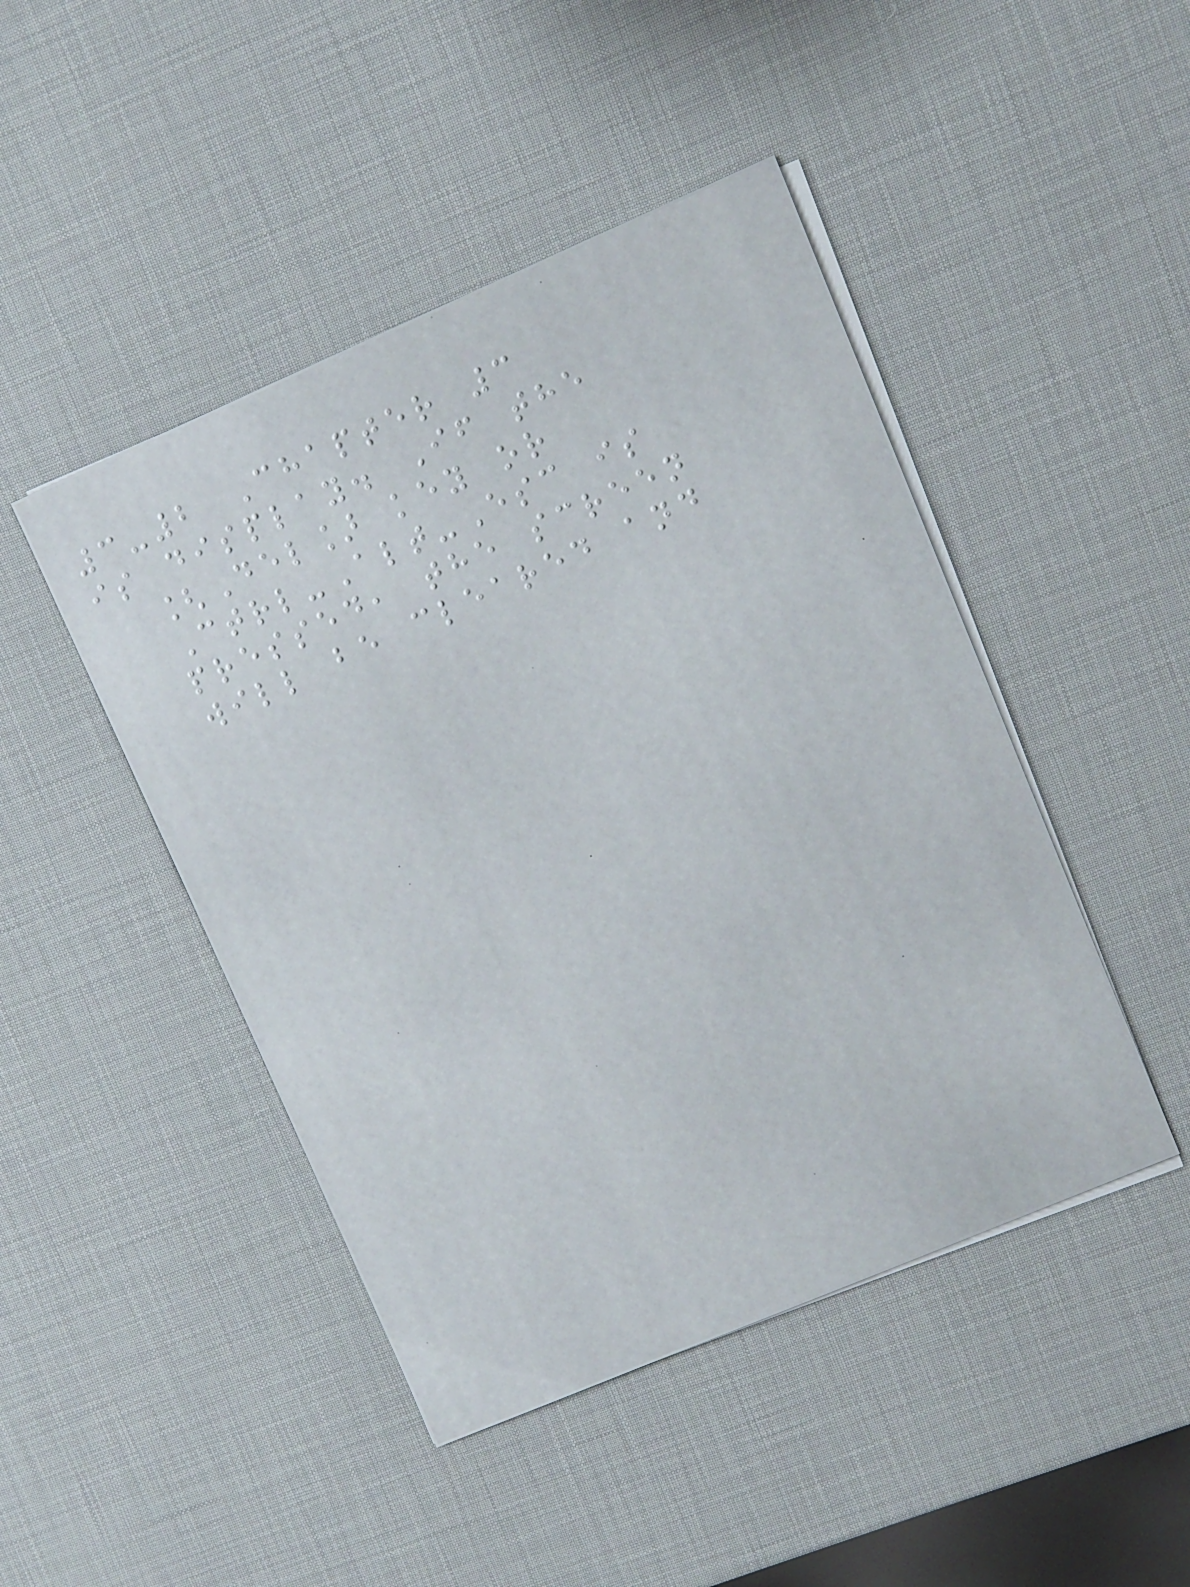3-2 Chapter 3
is display. If the
[Del] key or
Ctrl-Alt-Esc is
pressed, the screen
will be cleared and
